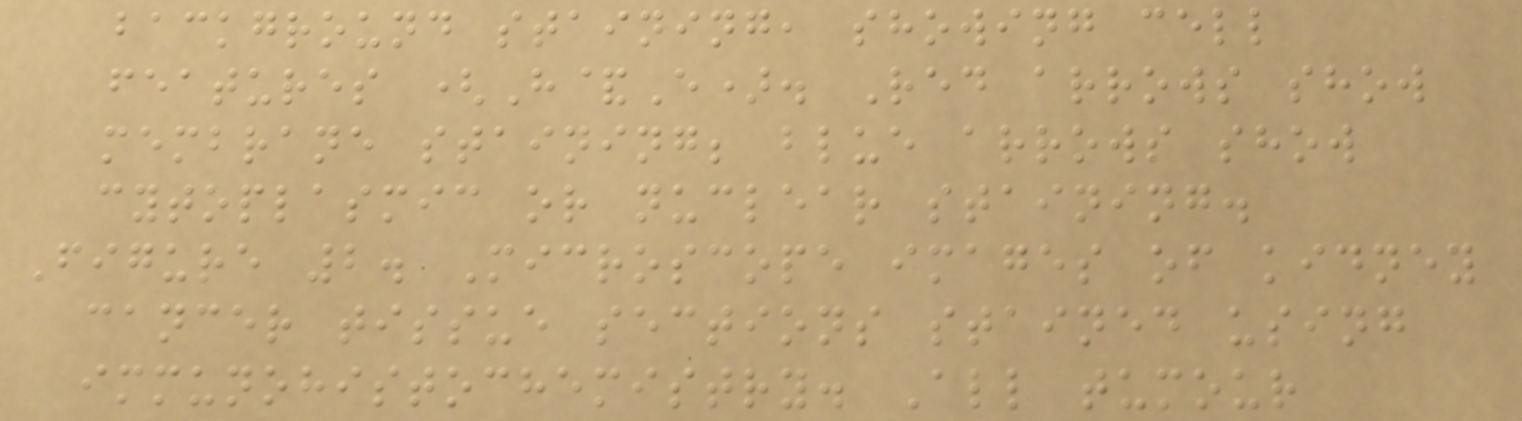background staining, showing cell
features (H&E). Red arrows show
membrane staining; blue arrows show
cytoplasmic or nuclear staining.
Figure 2. Microscope images of kidney
cancer tissue sections stained using
immunohistochemistry. All tumour
